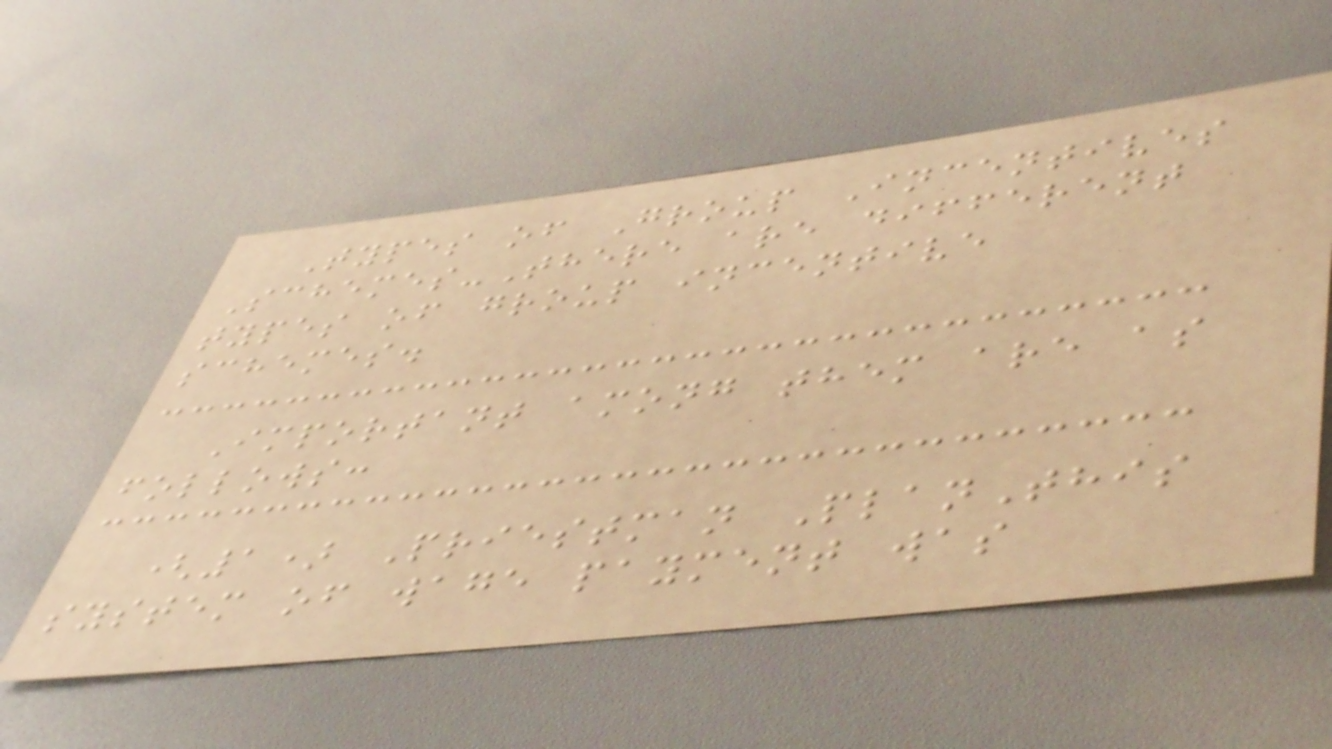Types of Group Incentives
Schemes-There are different
types of group incentive
schemes.
Important among them are as
follows:
(1) Priestman PlanThis
system of wage payment was
